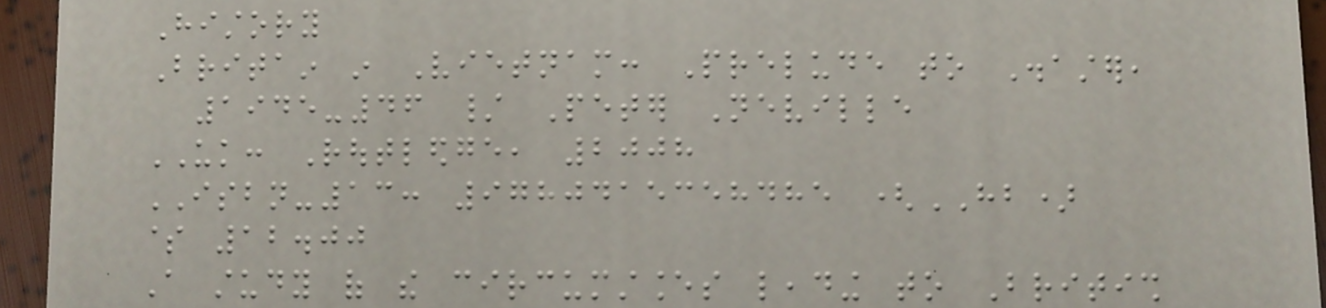History
Britain in Vietnam: Prelude to Disaster,
1945-46 / Peter Neville
UK: Routledge, 2008
ISBN-13: 9780415358485 (HB)
$ 12.00
A study of the circumstances leading to British
